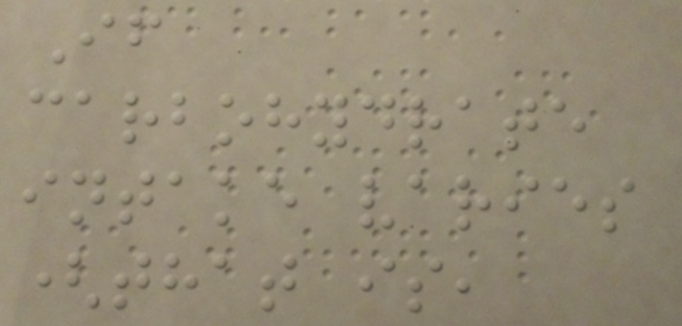If
carbohydrate
intake varies
(that is,
